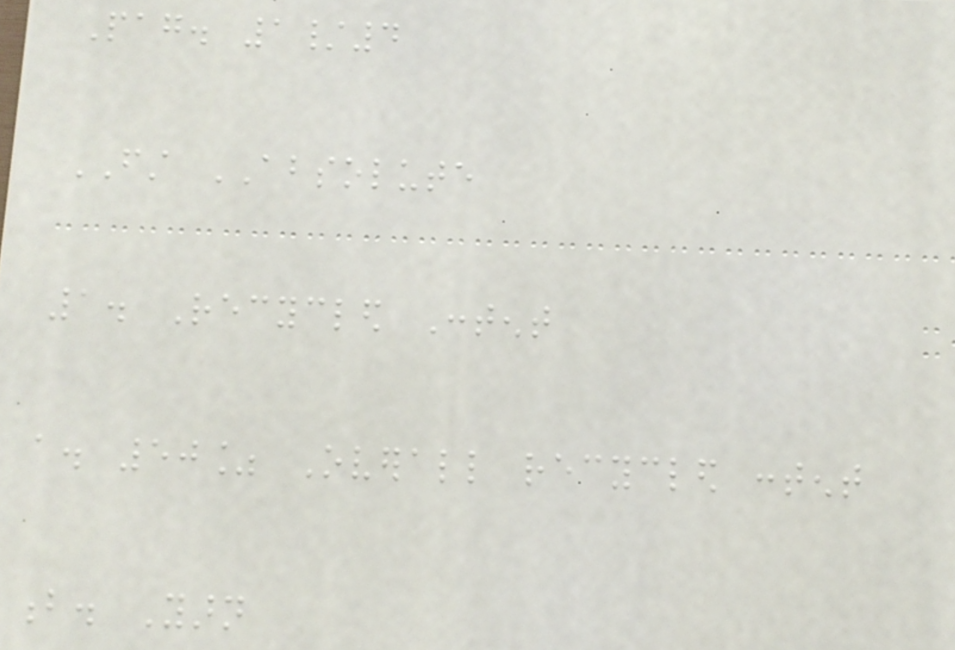Pag. 1/4
FIRST ABSOLUTE
1. Recycled Content
a. 50% Overall recycled content
b. Yarn
